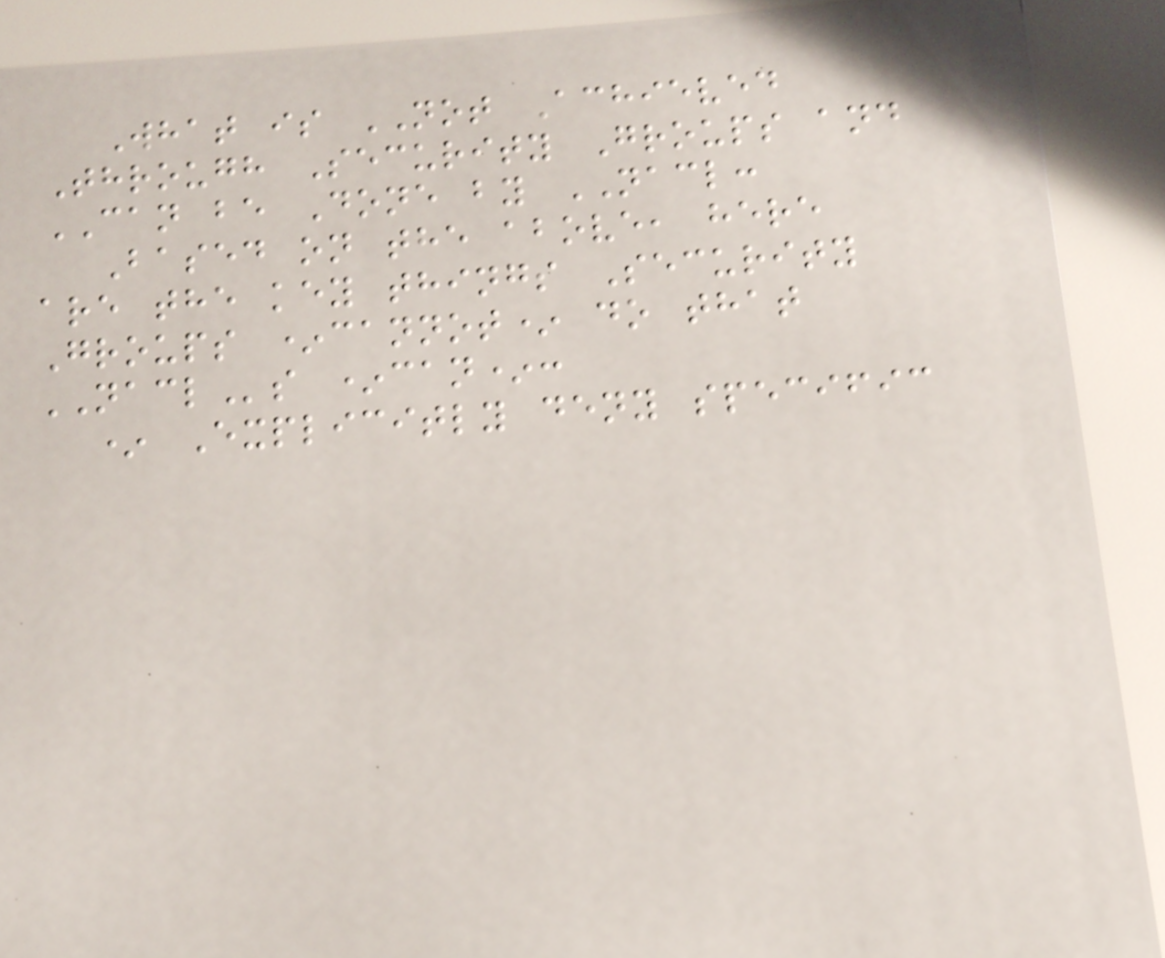What is NOT Achieved
Through Security Groups and
CAN be Done by NACL:
Based on the above, here
are the key things Security
Groups *cannot* do that
NACLs *can*:
* Explicitly deny specific
